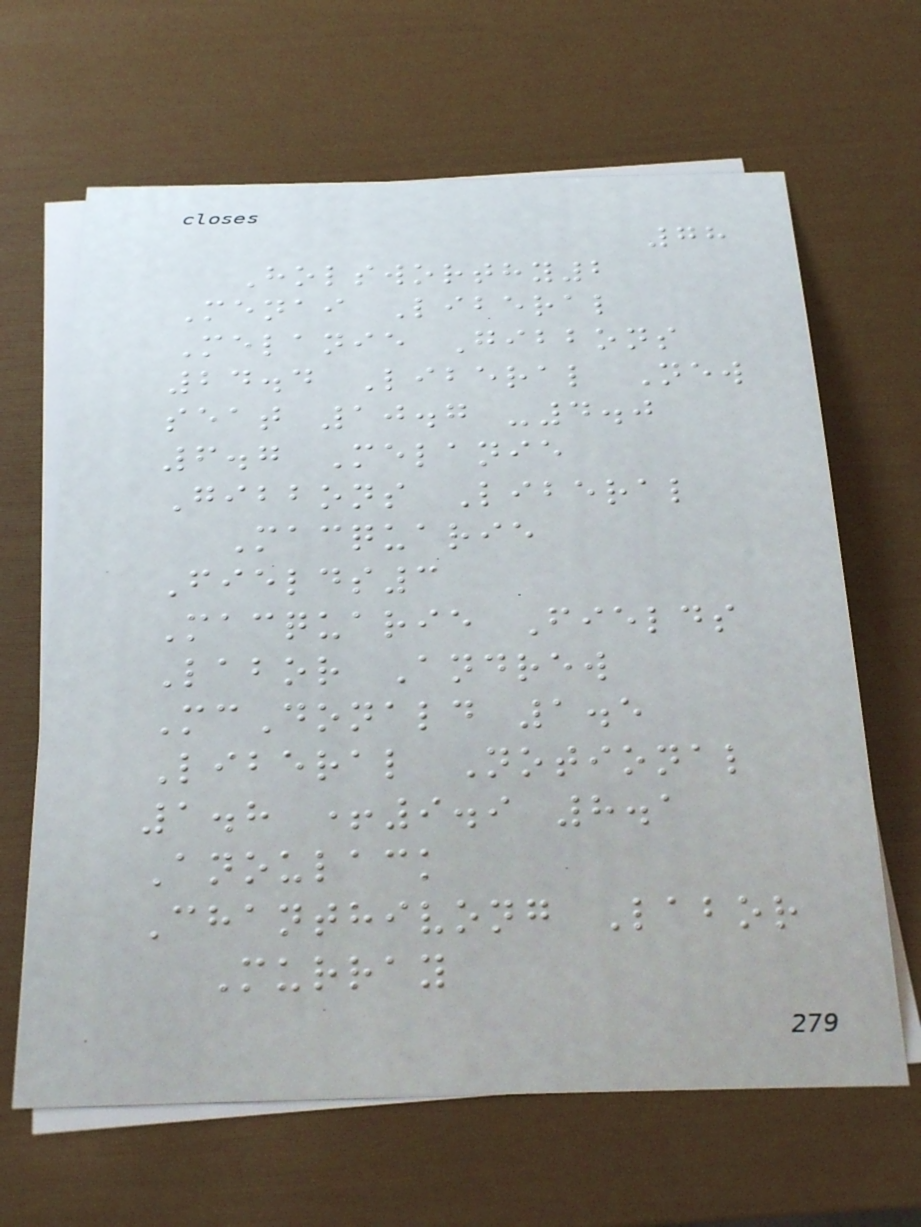78
Holsworthy2
Menai Liberal
Melanie Gibbons
24.4 Liberal New
seat 10.7 -4.0
6.7 Melanie
Gibbons Liberal
Macquarie
Fields3
Macquarie Fields
Labor Andrew
McDonald 1.5
Liberal Notional
1.8 +9.9 8.1
Anoulack
Chanthivong Labor
Murray
